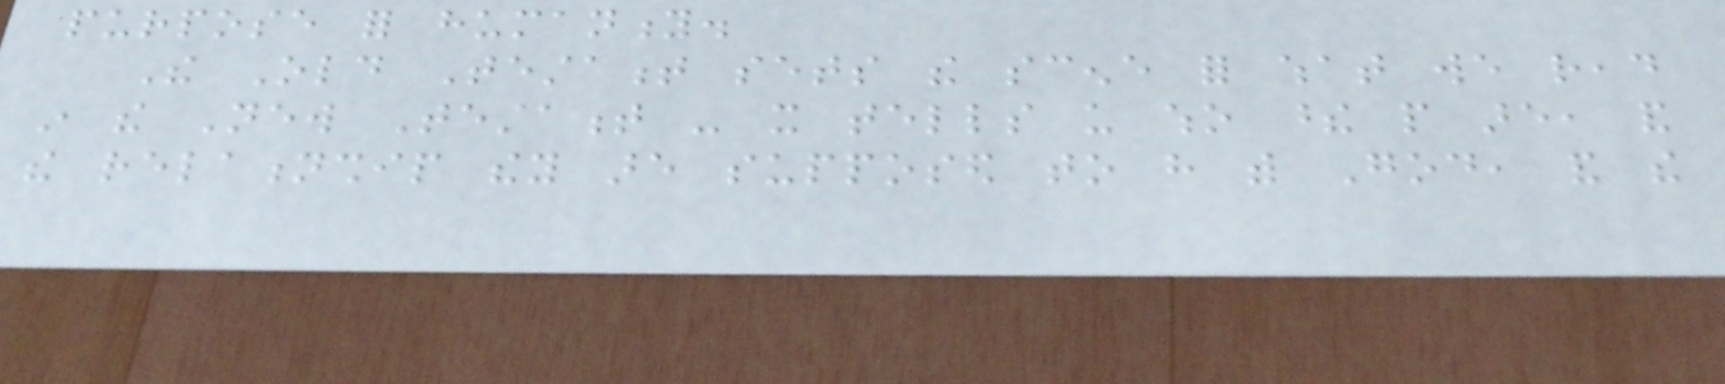purpose for humanity.
The Old Testament sets the scene for what we read
in the New Testament - it tells us who these people are, and
the relationship they are supposed to have with God, and the
